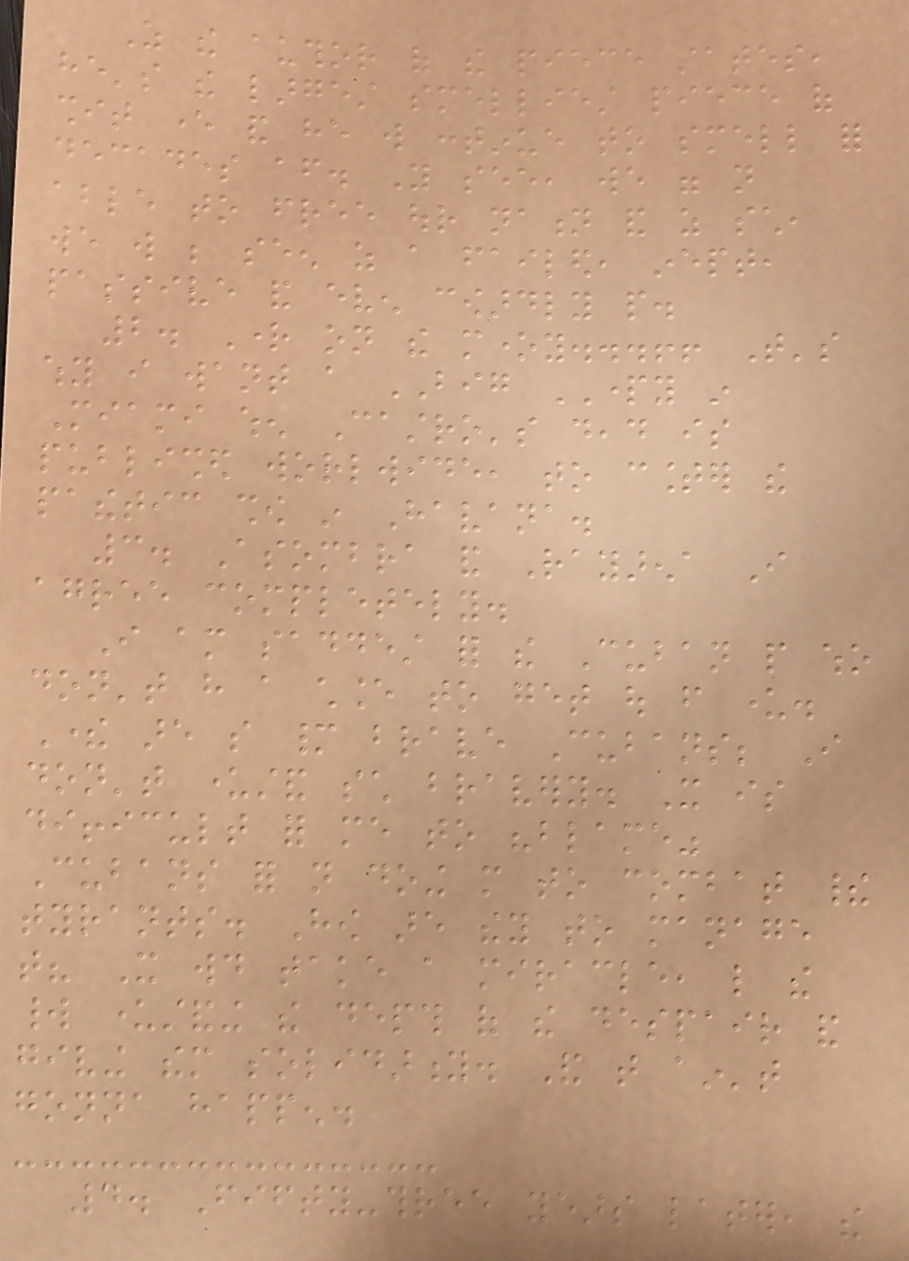As the author of the piece states,
he's the largest smelliest piece of
shit ever and he will continue to smell for
decades after. You see, we were not
able to free our nation and as such,
we will be seen as a failed, inept,
passive and even cowardly people.
2. Right on the money...!! That's
why i want a BIG PARTY in
Miami when Castro's dead is
published worlwide, to counter the
pathetic show in Havana.
3. Asombra and Rayarena I
agree completely.
I am saddest for the Cuban people who
don't have a chance to get out from under.
There are so many brave Cubans; I
don't understand such bravery. It is
difficult for me to "blame"
Cubans for not doing more to combat their
tyrants. How are they to manage
that? It would take a miracle, like the
world understanding the depth of the despair and
giving them solidarity. And that ain't
gonna happen.
4. Fifty-three years later, the
